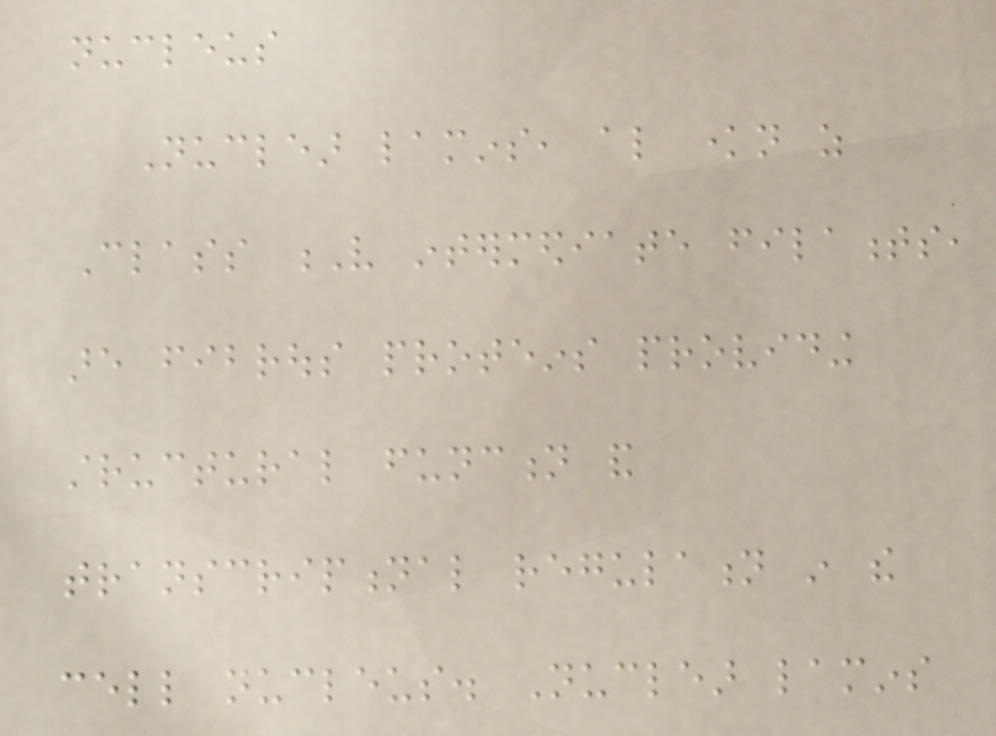nucleus
Nuclear lamins, also known as
Class V intermediate filaments,
are fibrous proteins providing
structural function and
transcriptional regulation in the
cell nucleus. Nuclear lamins
